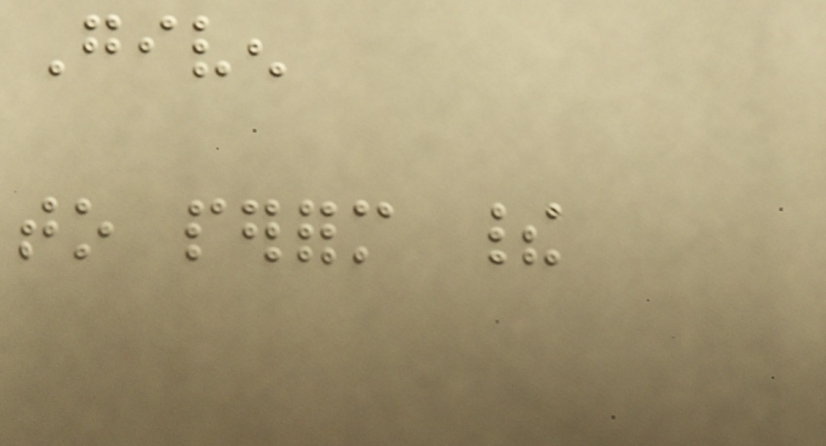Given
to perform their
